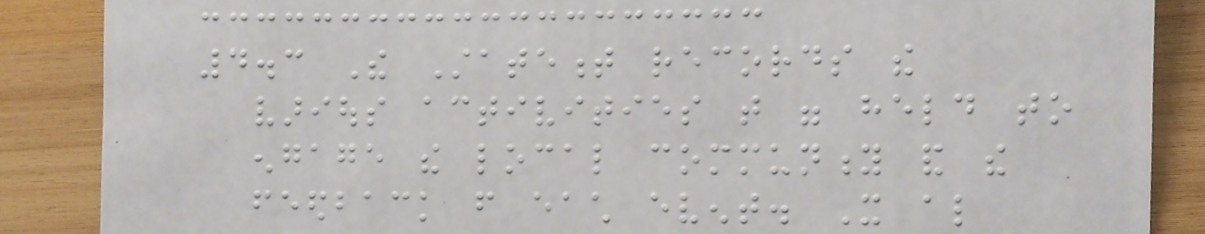4.3 The Statement records the
various activities that were held to
engage the local community and the
feedback from each event. It also
